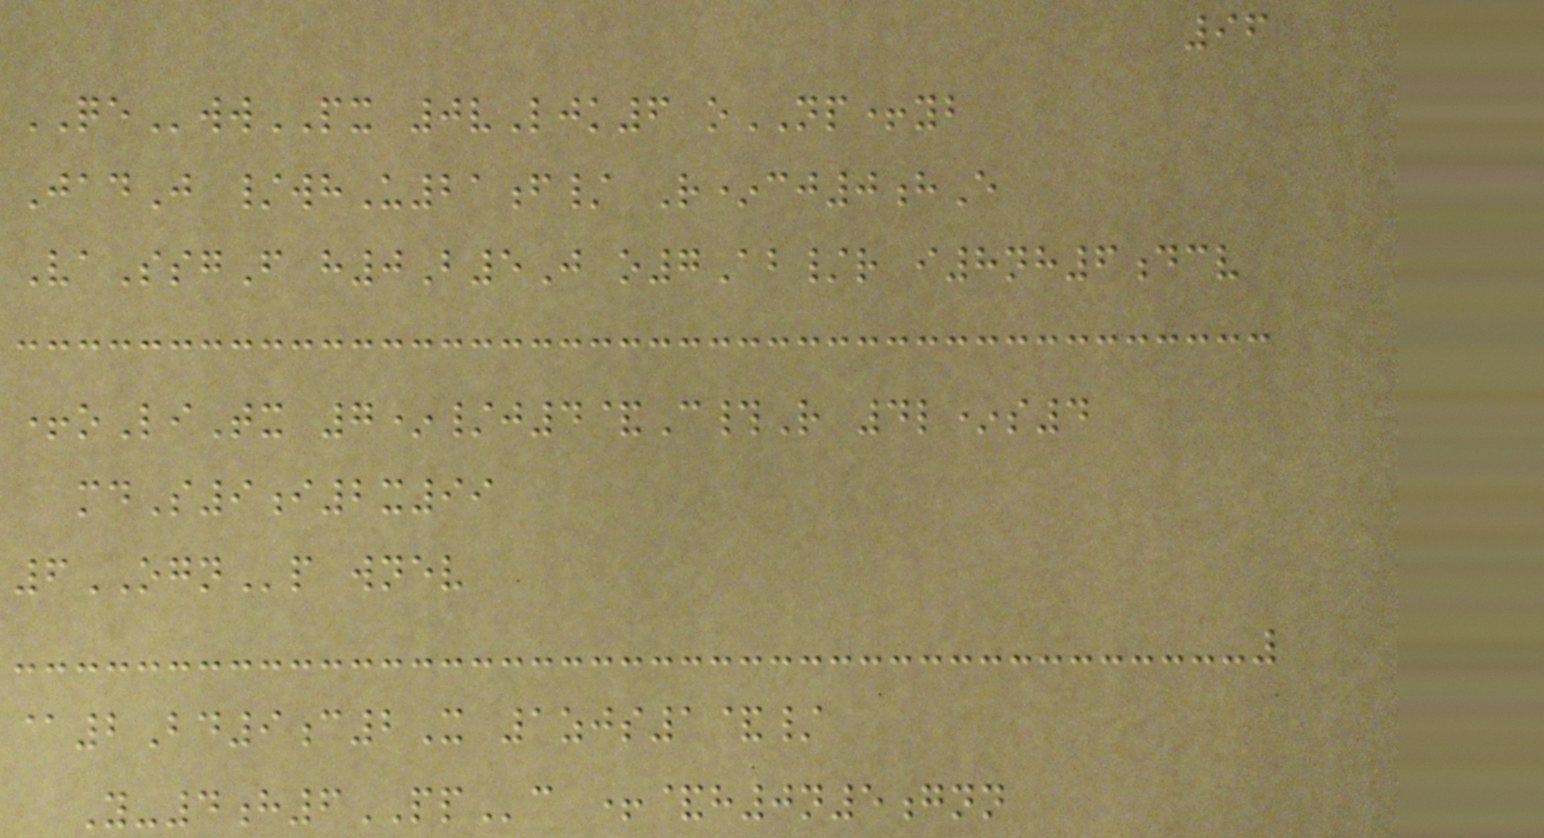96
QEwwPX 0vLjk6 oNP+yb
JadJ /whU21f/ R*cj0hE
VaSsgF h0B5J o7Ab/r i8nh6dcv
+oLiTx 7*/j4&C#R 4l*s4
mdS9i2x99
6OGNp wnev
@2Bd9c2X 1zjs1&/
Y-4h6PPc +&h0n5gnn
